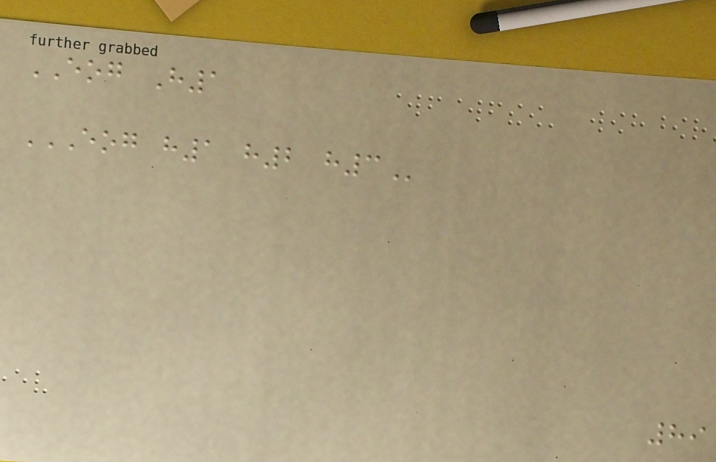EOG H1
EOG H1 H2 H3
89
